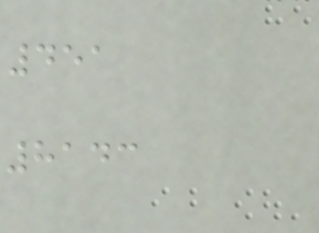451
8143
